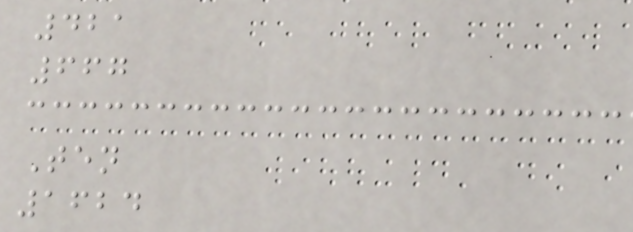421
667
Ten
1624
